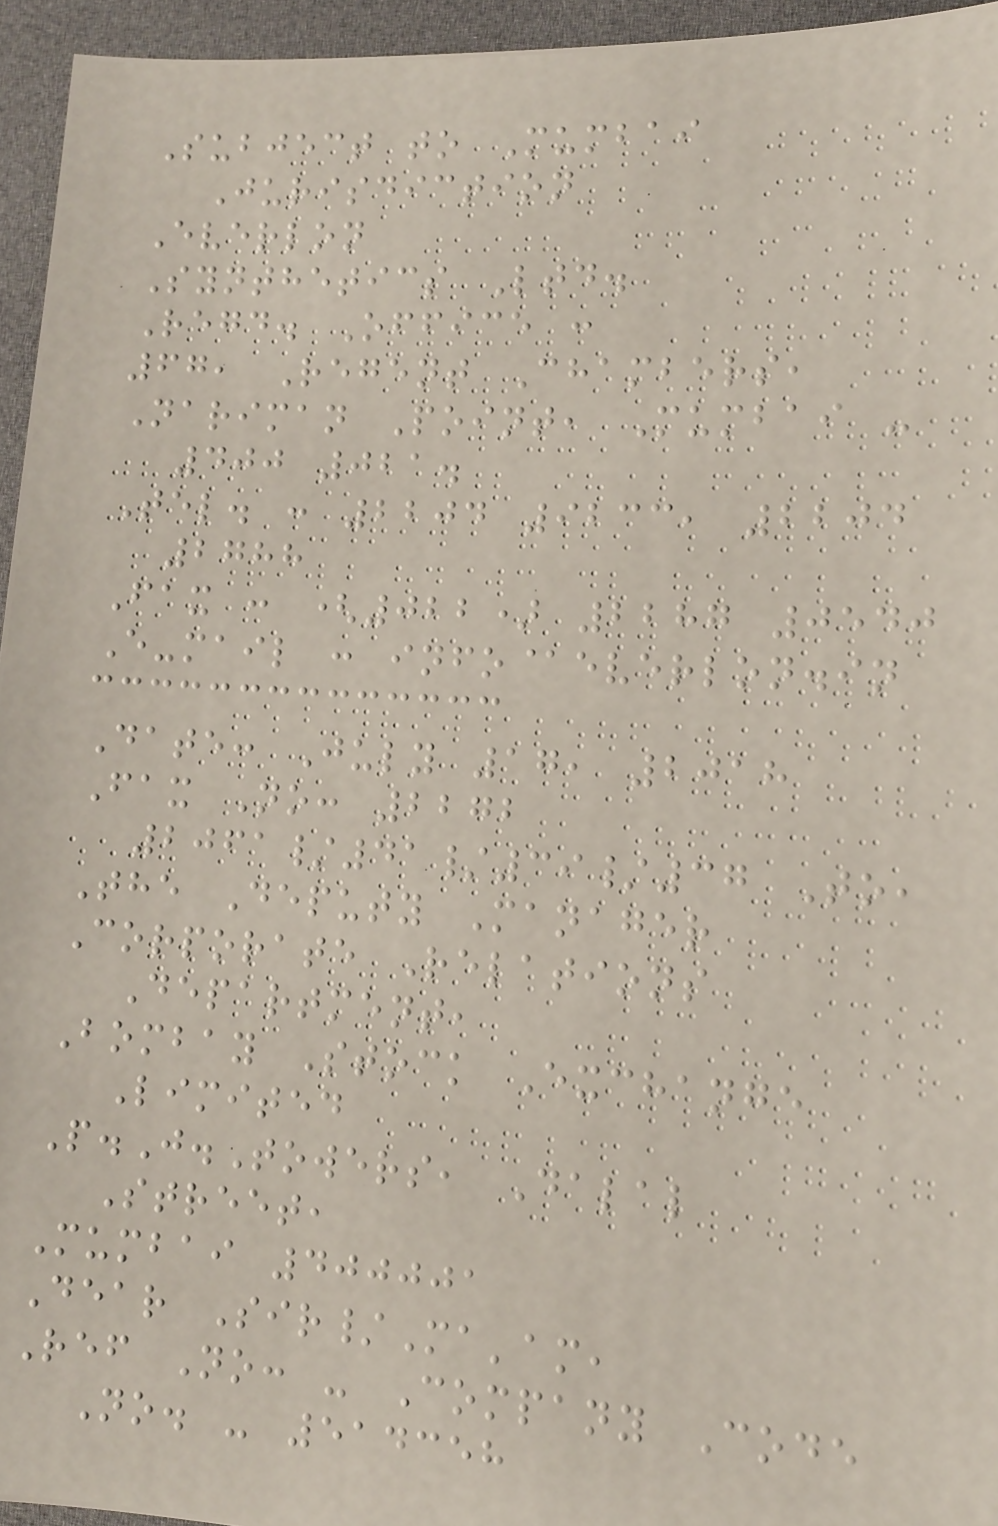Subject to Mumbai
Jurisdiction
Everlon
Synthetics Ltd.
Regd. Office :
67, Regent Chambers,
Nariman Point, Mumbai -
400 021.
Tel. : 2204 9233, 2204
2788
Fax : (022) 2287 0540
E-mail : info@everlon.in
Date: July 17, 2018
Fax No: 2272
2061/41/39/37 To,
The Deputy Manager
Corporate Relations
Department,
Bombay Stock Exchange
Limited
P.J.Towers, Dalal
Street,
Mumbai 400001
Dear Sir/Ma'am,
Ref No: - Company Code
No. - 514358
